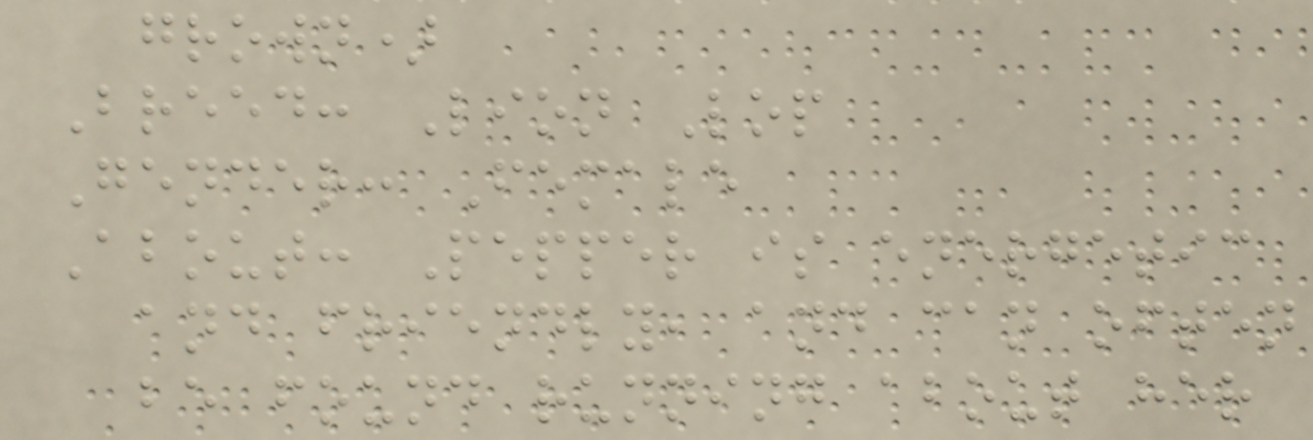grown)
Breed: Lion Lop
Gender: Female
About: Pepper is energetic
and friendly, and can often
be found running about her
